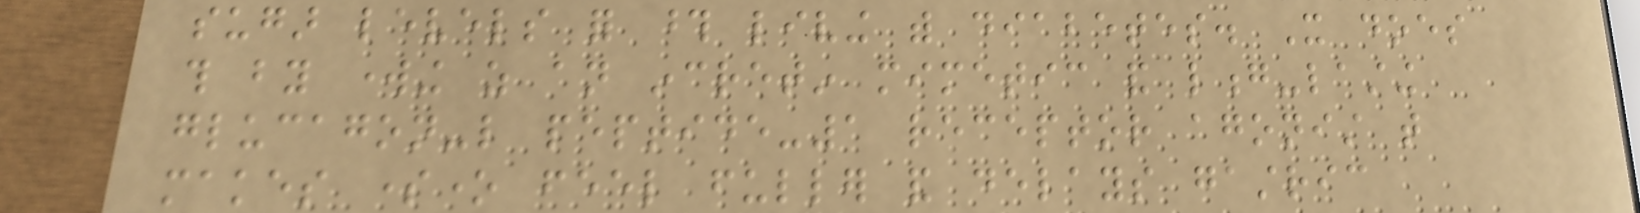sugar levels for those living with diabetes. It does
this by working as an incretin mimetic and long-lasting
glucagon-like peptide-1 receptor agonist that
makes someone feel fuller and delays gastric
